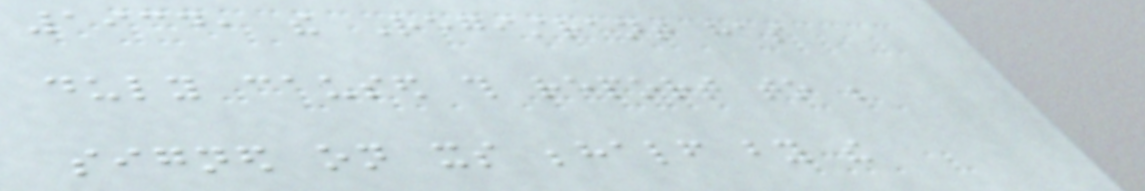1934, the Registrant has
duly caused this report to be
signed on its behalf by the
